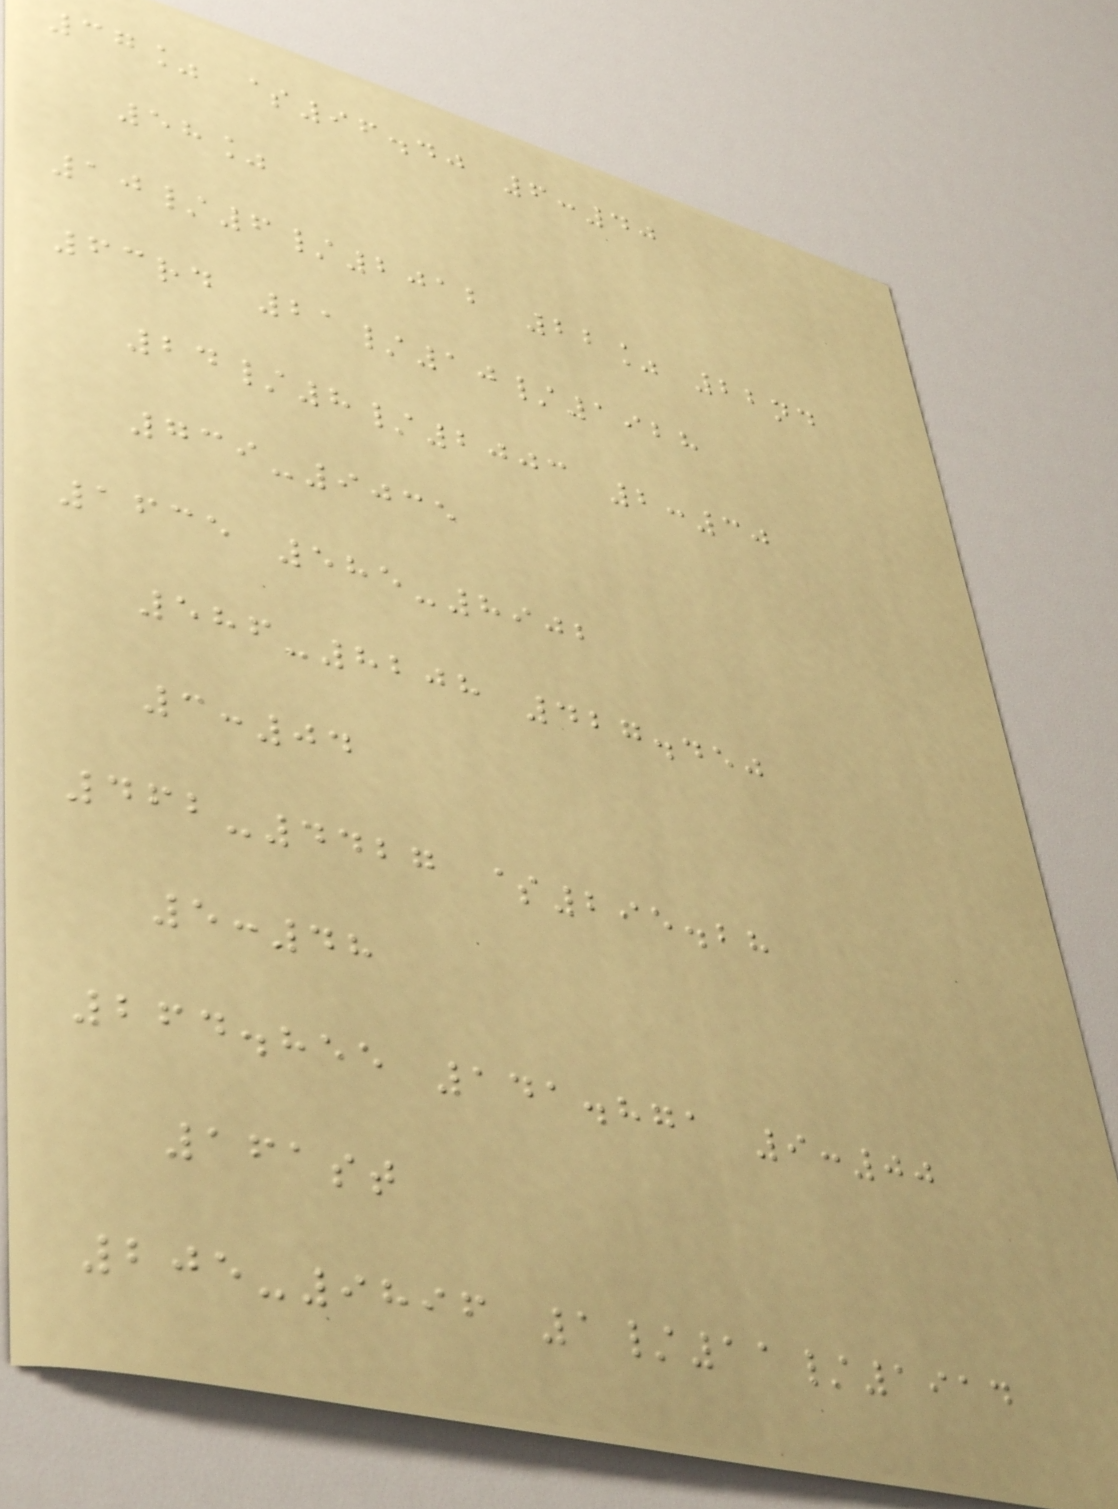37% $96.40 6:40
58%
10/6/2012 22% 22nd
63rd 21/10/1928
24/8/2003 2:30
739-9035
1635 585-8902
586-8208 427.450
3:04
462-4427 $295.28
5:48
264.855 141.871 9:00
161st
205-9896 1/11/1914
